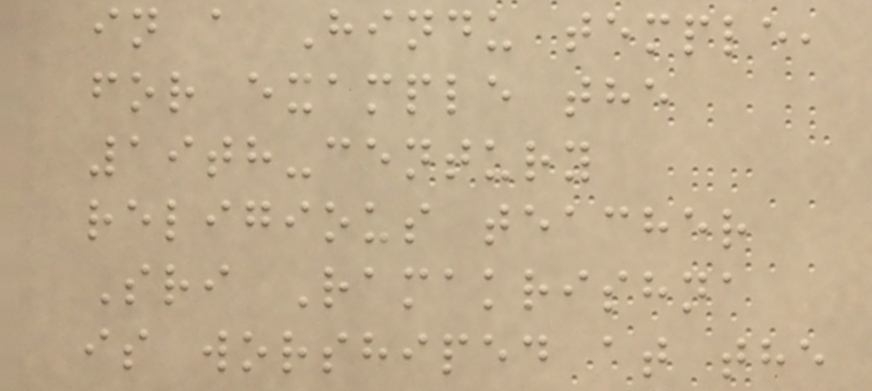in a Hindu temple,
for example the
19th-century
religious teacher
Sri Ramakrishna
is worshiped at the
